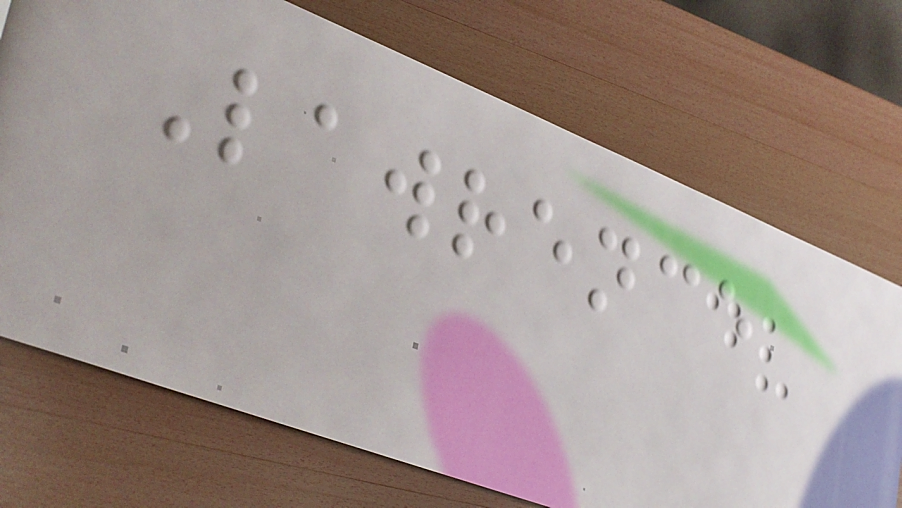Lawrence
